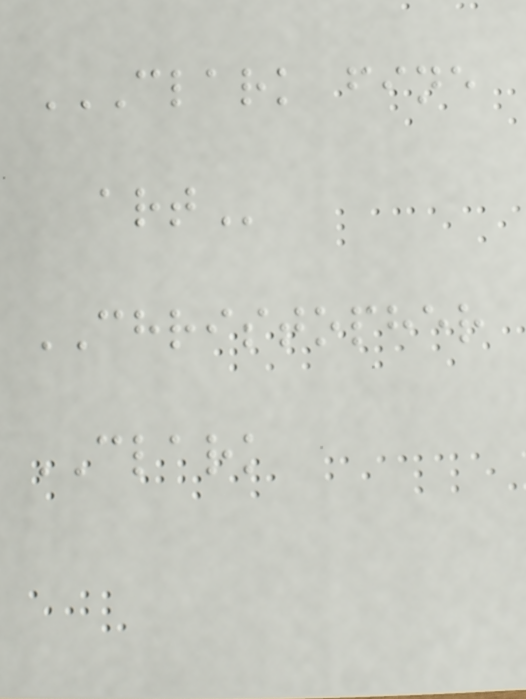CLARK FINE
ART
CHRISTOPHER
CLARK
